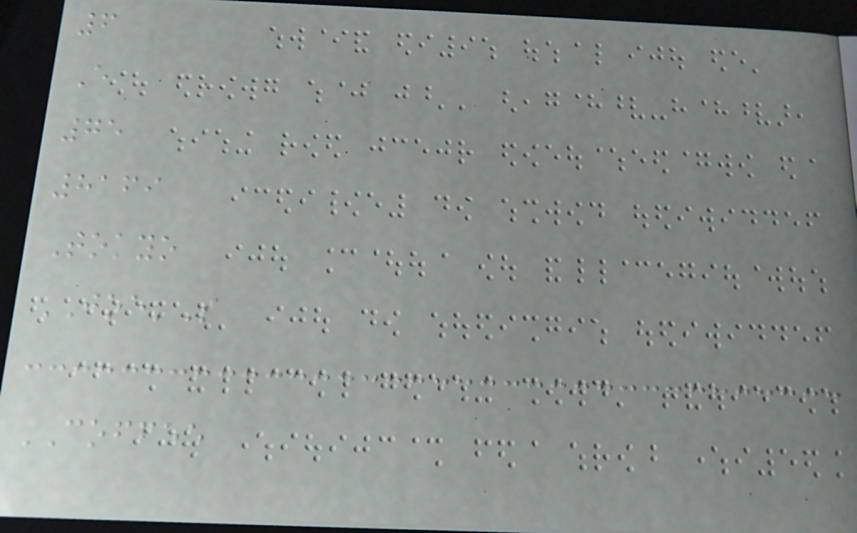6
E
75
8169
Tokyo
JOE'S
COFFEE
